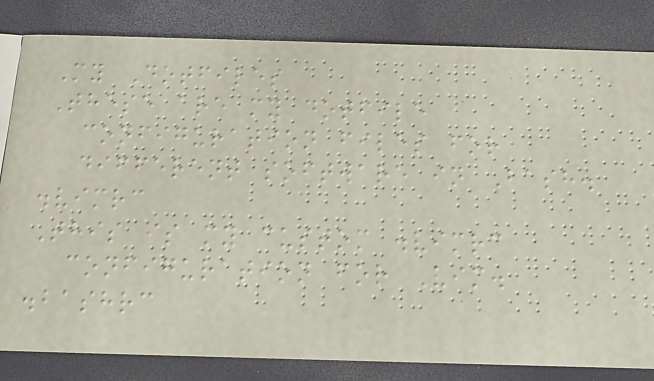My Dotfiles
These are my dotfile
configuration files for
different software in Bash.
.vimrc
This is my custom .vimrc
configuration for Vim.
.bashrc
